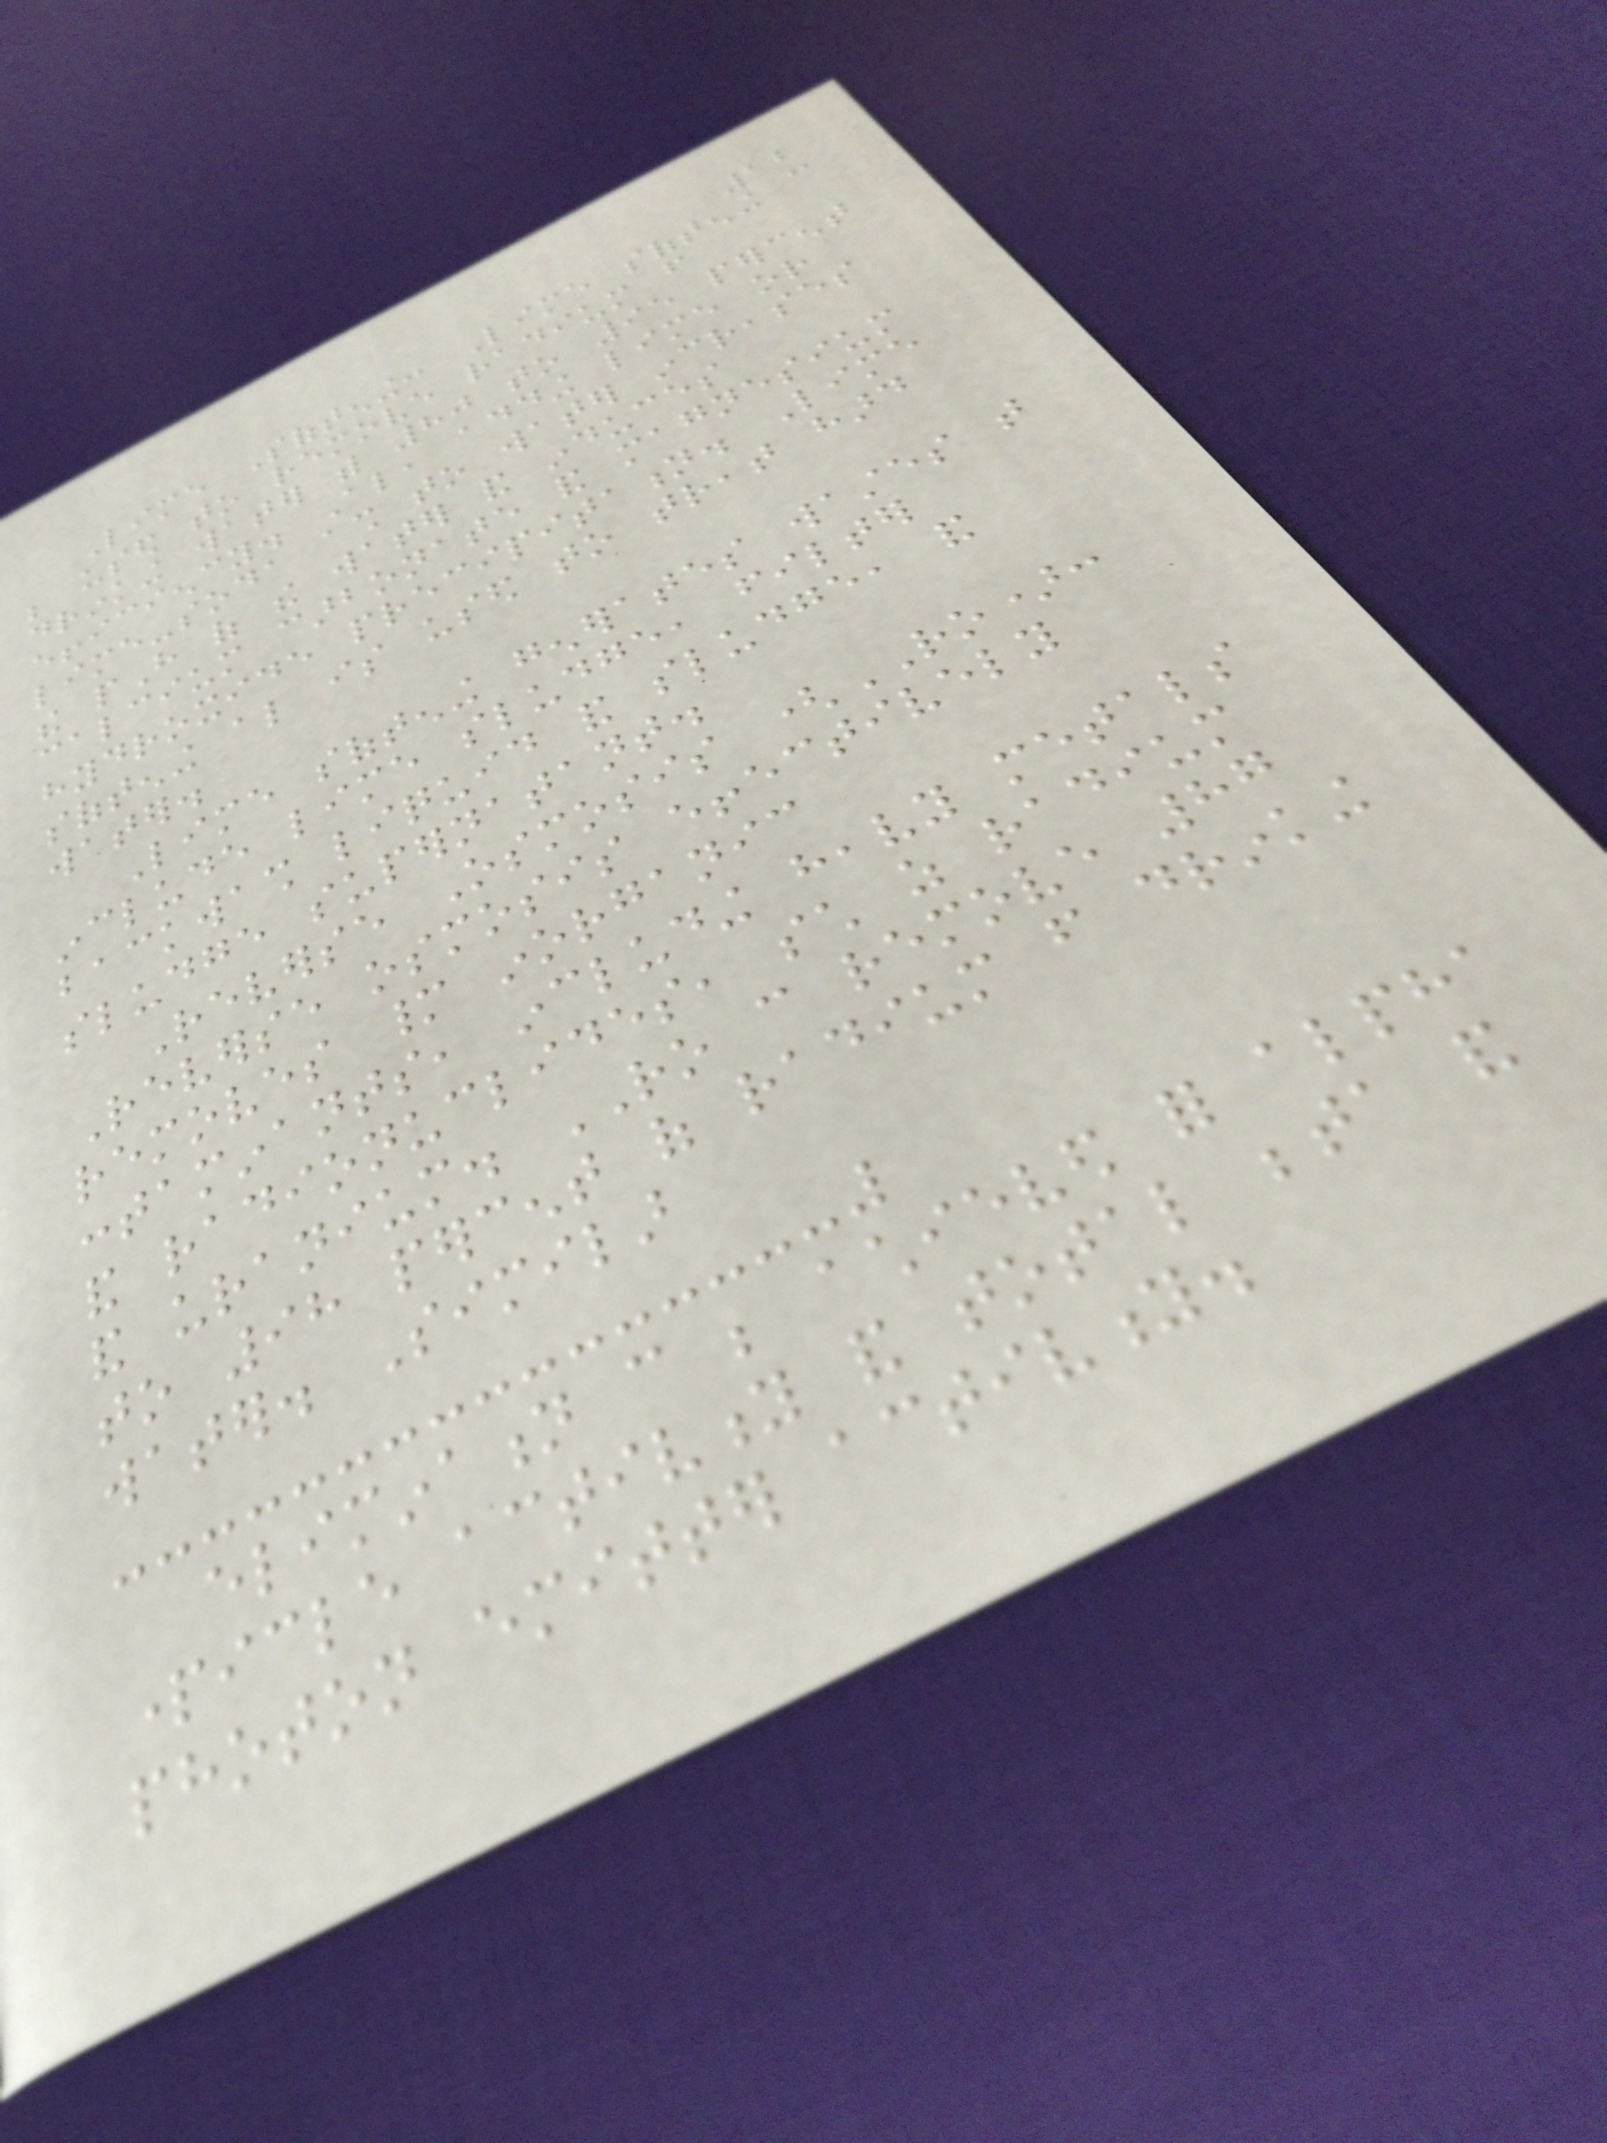12
Lime Softening: Lime softening can
be used to remove radium from
drinking water with 80 to 95 percent
efficiency. Also, adding lime or
lime-soda ash to water increases
the pH of the water and induces
calcium carbonate and magnesium
hydroxide precipitation. Lime
softening also is used to treat hard
water.
Lime softening generates wastes that
include lime sludge, filter
backwash liquid and sludge, and
sludge supernatant.
Reverse Osmosis (RO):
Reverse osmosis effectively
removes many inorganic
contaminants, including heavy metals
and radionuclides, such as radium
and uranium. RO can remove 87
to 98 percent of radium from drinking
water. Similar
elimination can be achieved for alpha
particle activity and total beta and
photon emitter activity.
